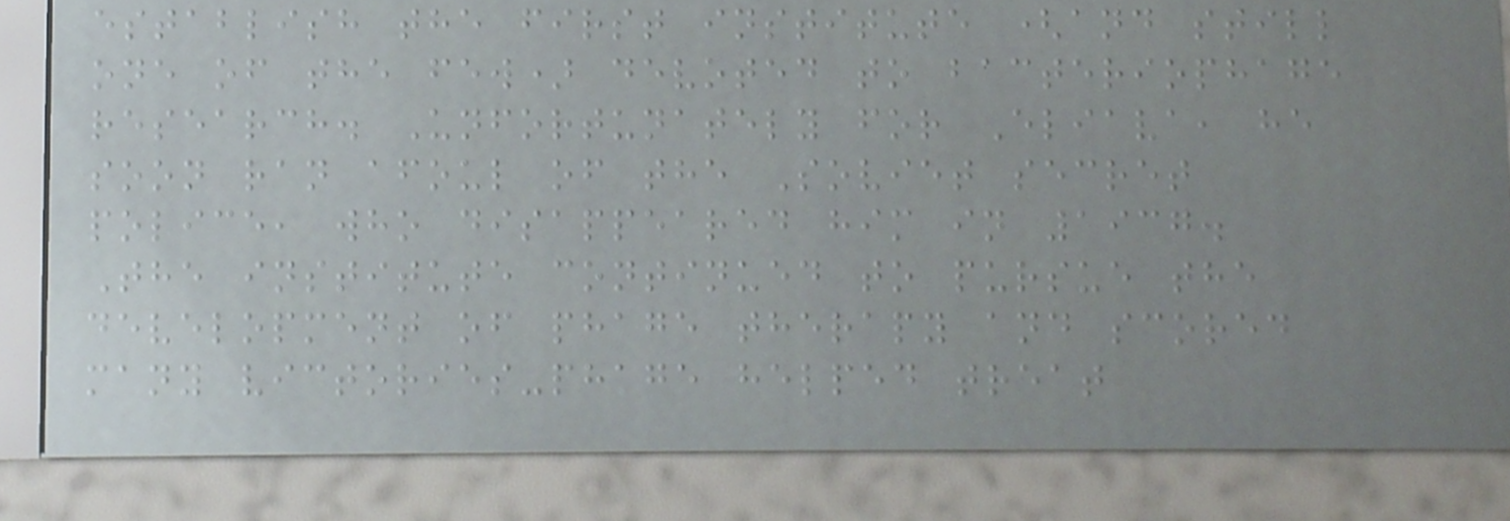establish the first institute (and still
one of the few) devoted to bacteriophage
research. Unfortunately for Eliava, he
soon ran afoul of the Soviet secret
police, who disappeared him in 1937.
The institute continued to pursue the
development of phage therapy and scored
many victories-phage helped treat
